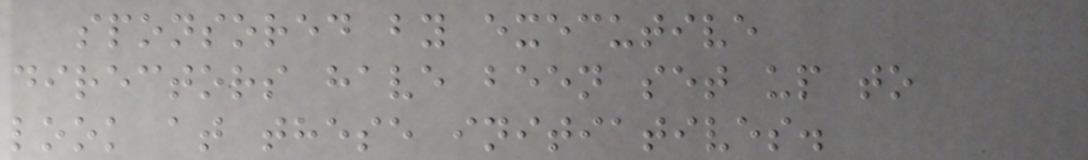sponsored by executive
directors have been set up to
look at these initiatives.
